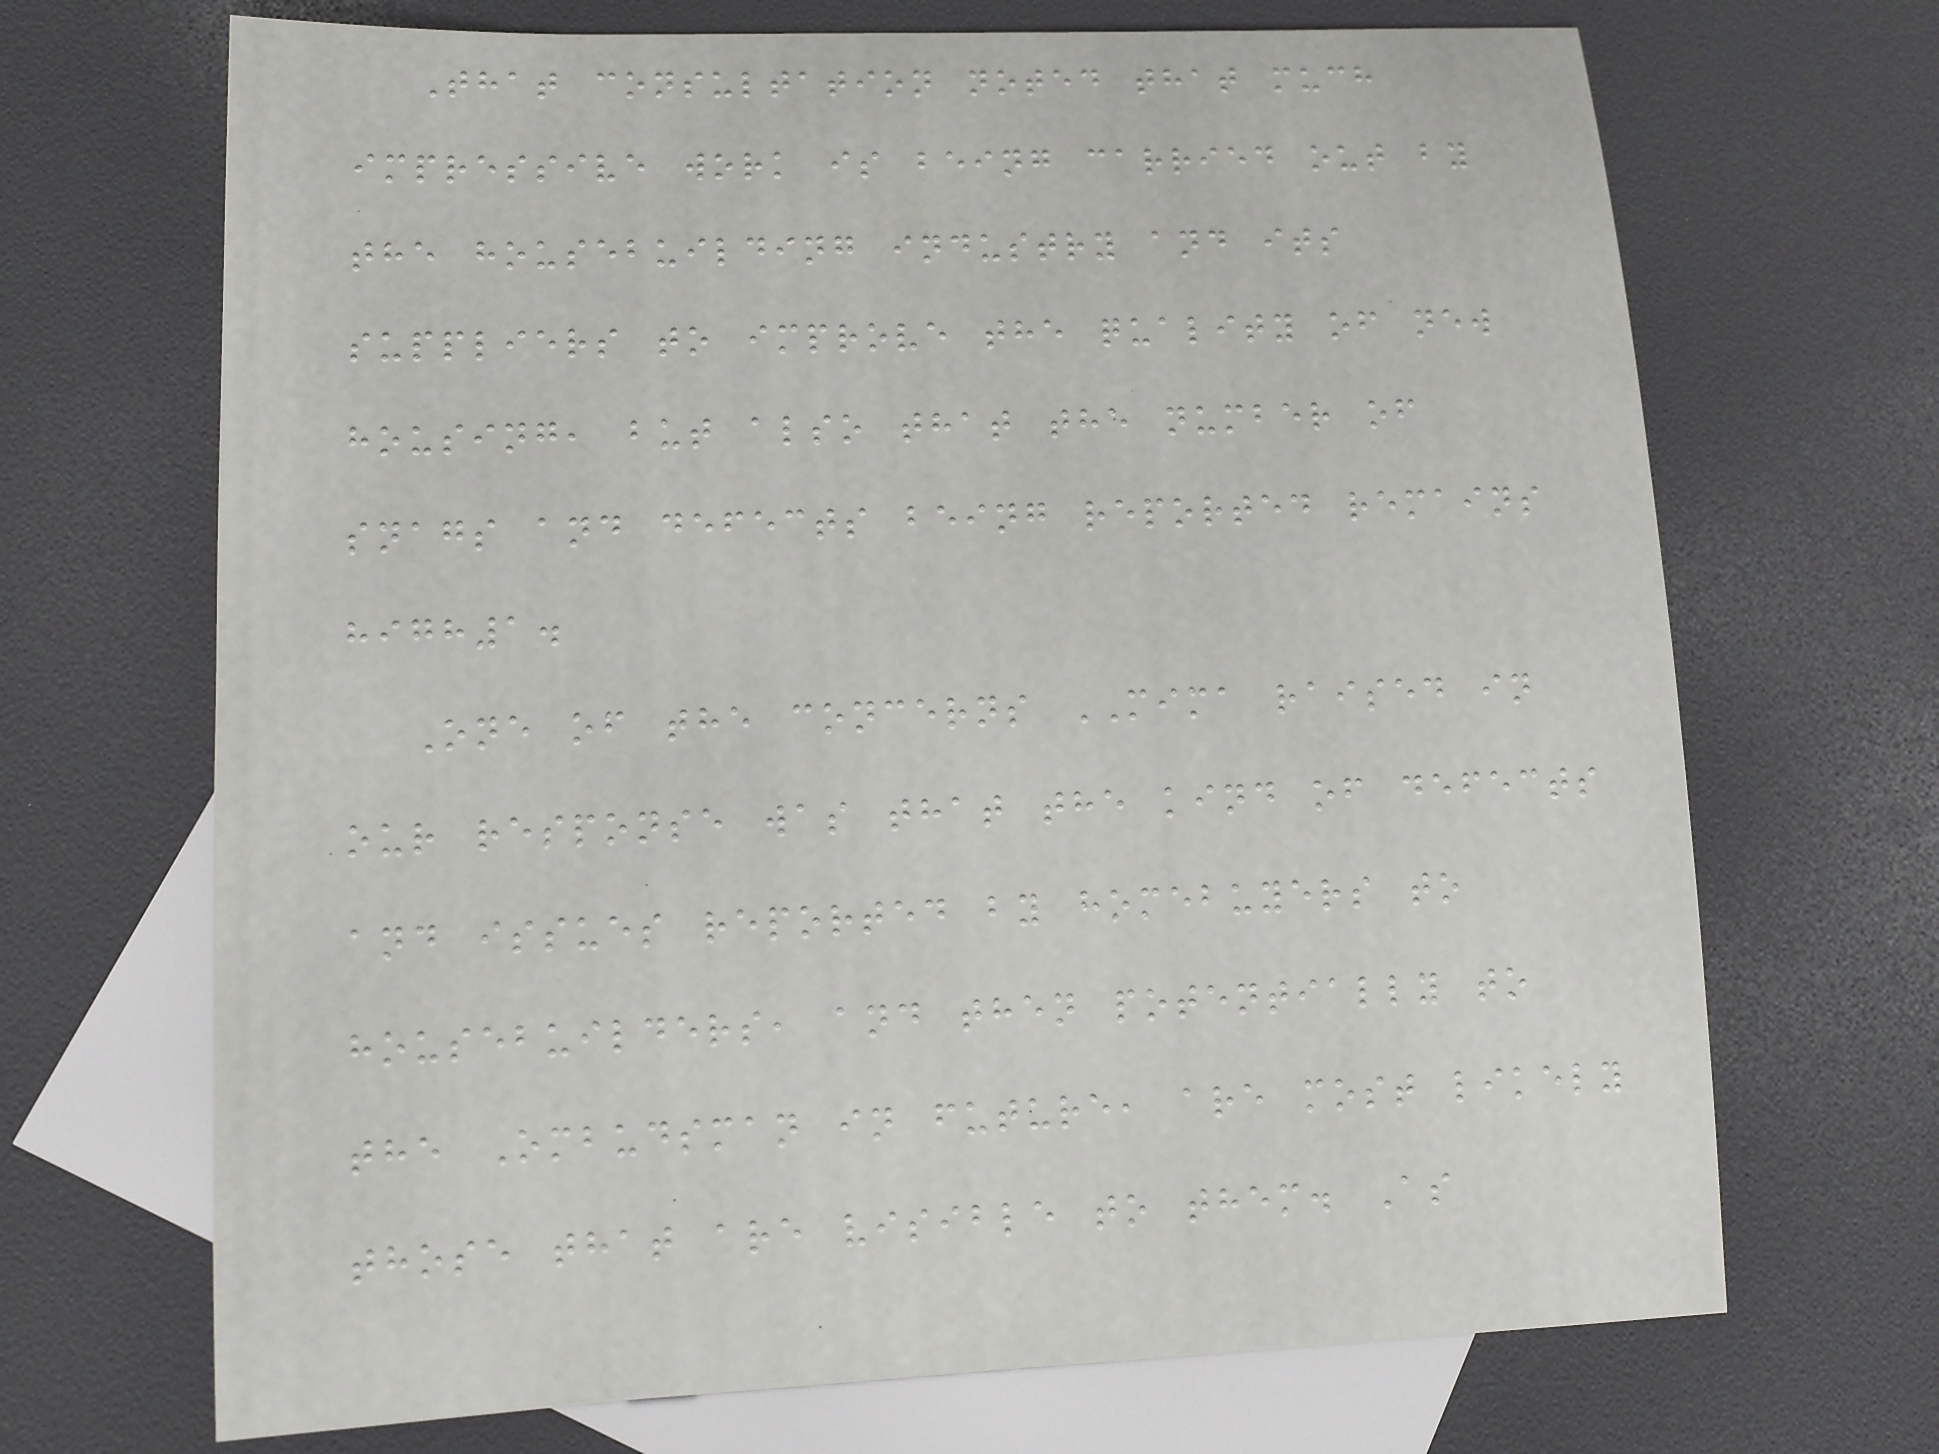That consultation noted that much
impressive work is being carried out by
the housebuilding industry and its
suppliers to improve the quality of new
housing, but also that the number of
snags and defects being reported remains
high1.
One of the concerns MIMA raised in
our response was that the kind of defects
and issues reported by homebuyers to
housebuilders, and then potentially to
the Ombudsman in future, are most likely
those that are visible to them. As
